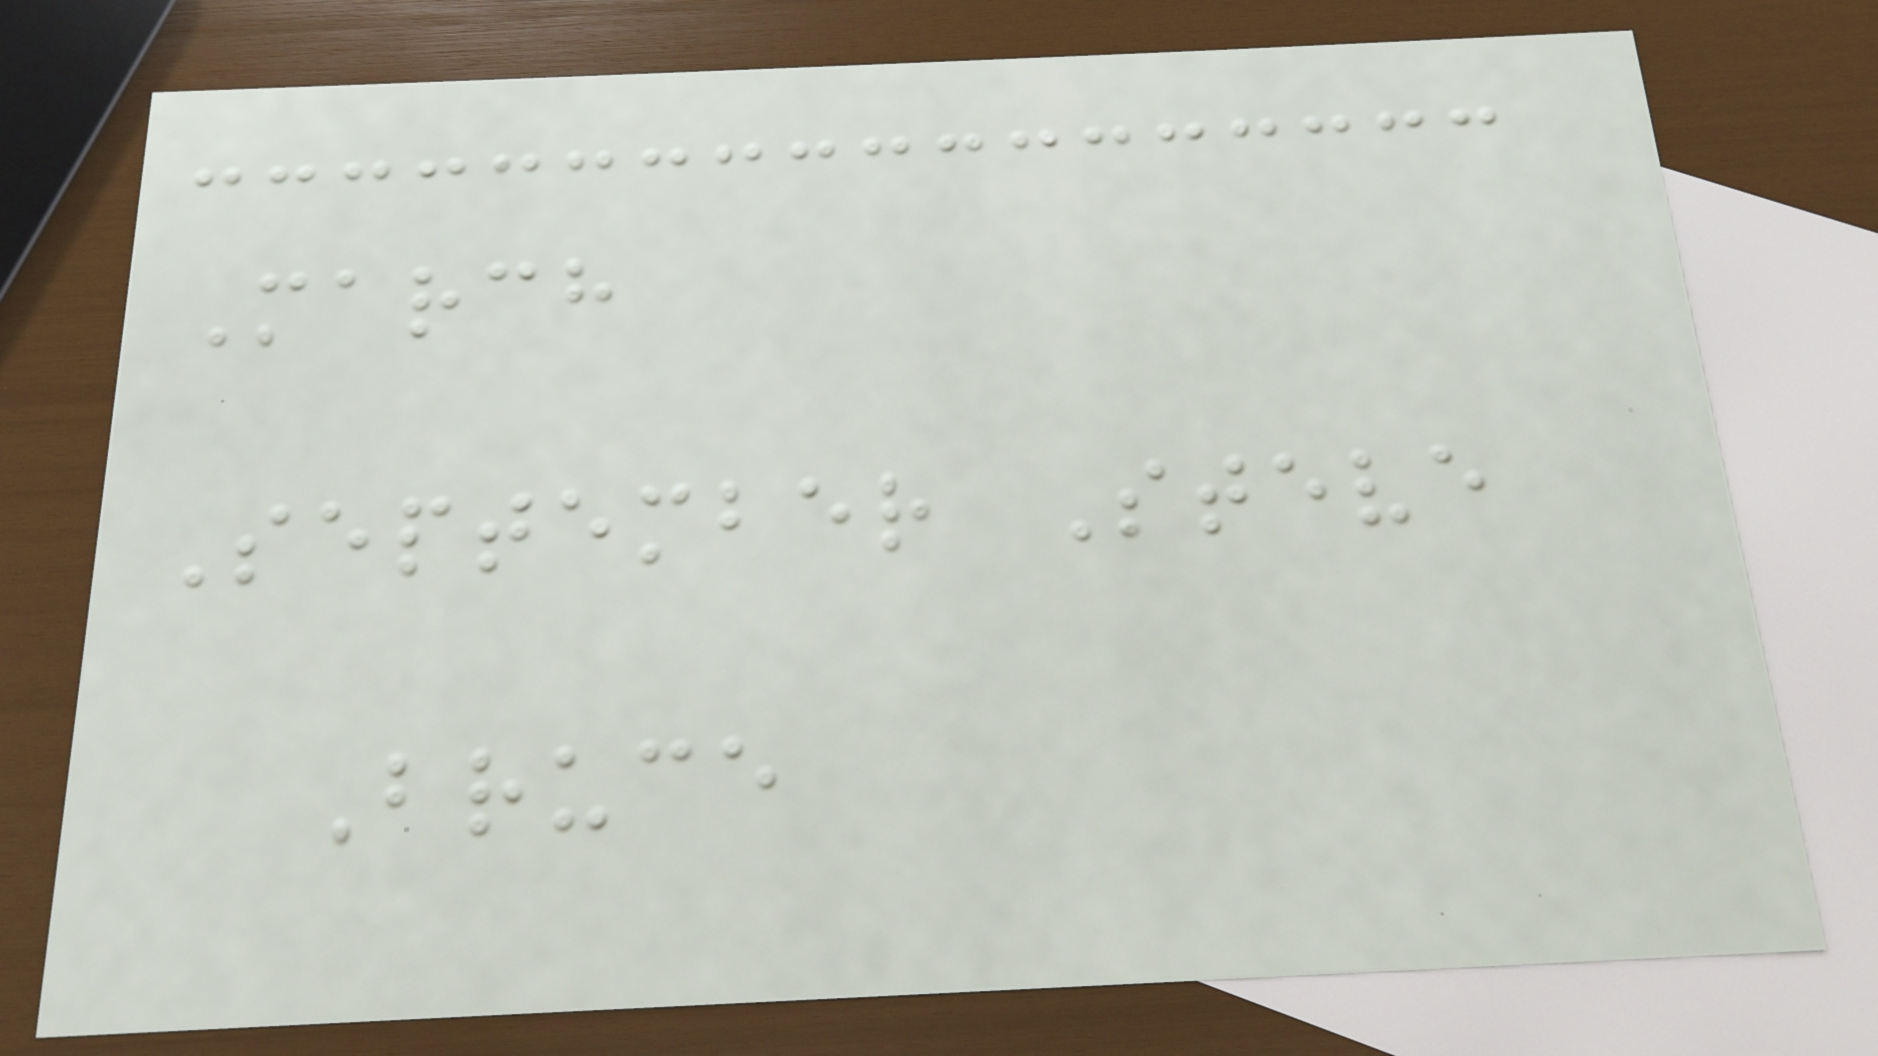March
September Steve
Bruce
